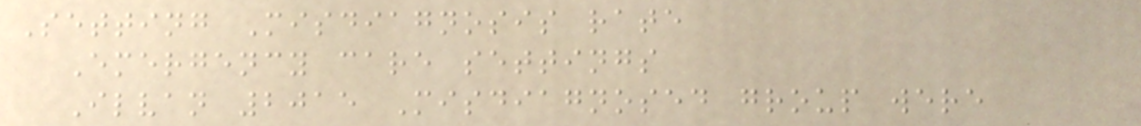Setting Misdiagnosis rate
Emergency care settings
Ilvan 2015 Misdiagnosed group were
